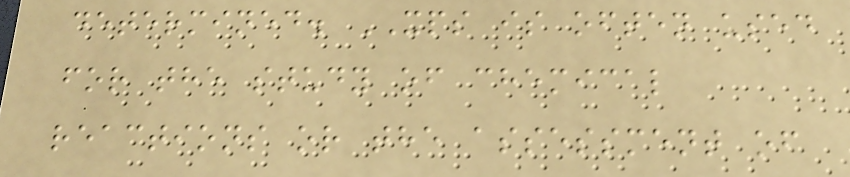determined. XPS is often used
for the study of chemical
reactions or the assessment of
